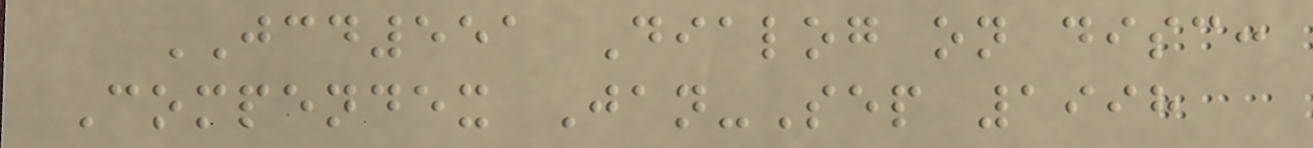JCD551 Dialog on disc:
Compendex Jan-Sep 1998
